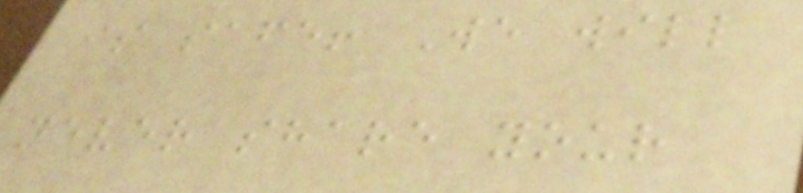is safe! We will
never share your
